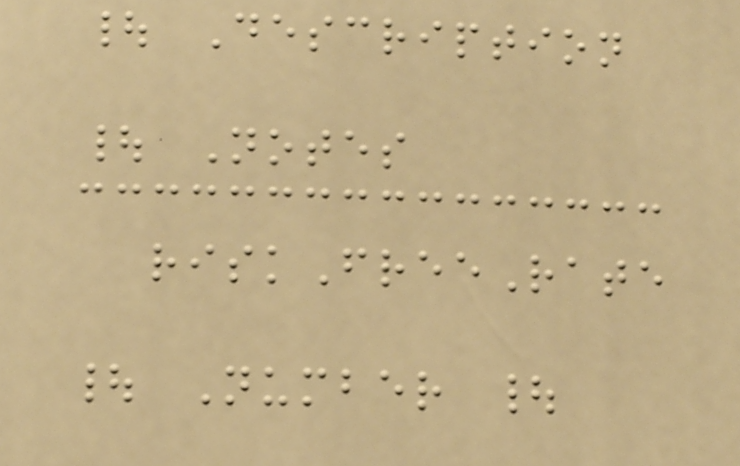| Description
| Notes
riskFreeRate
| Number |
